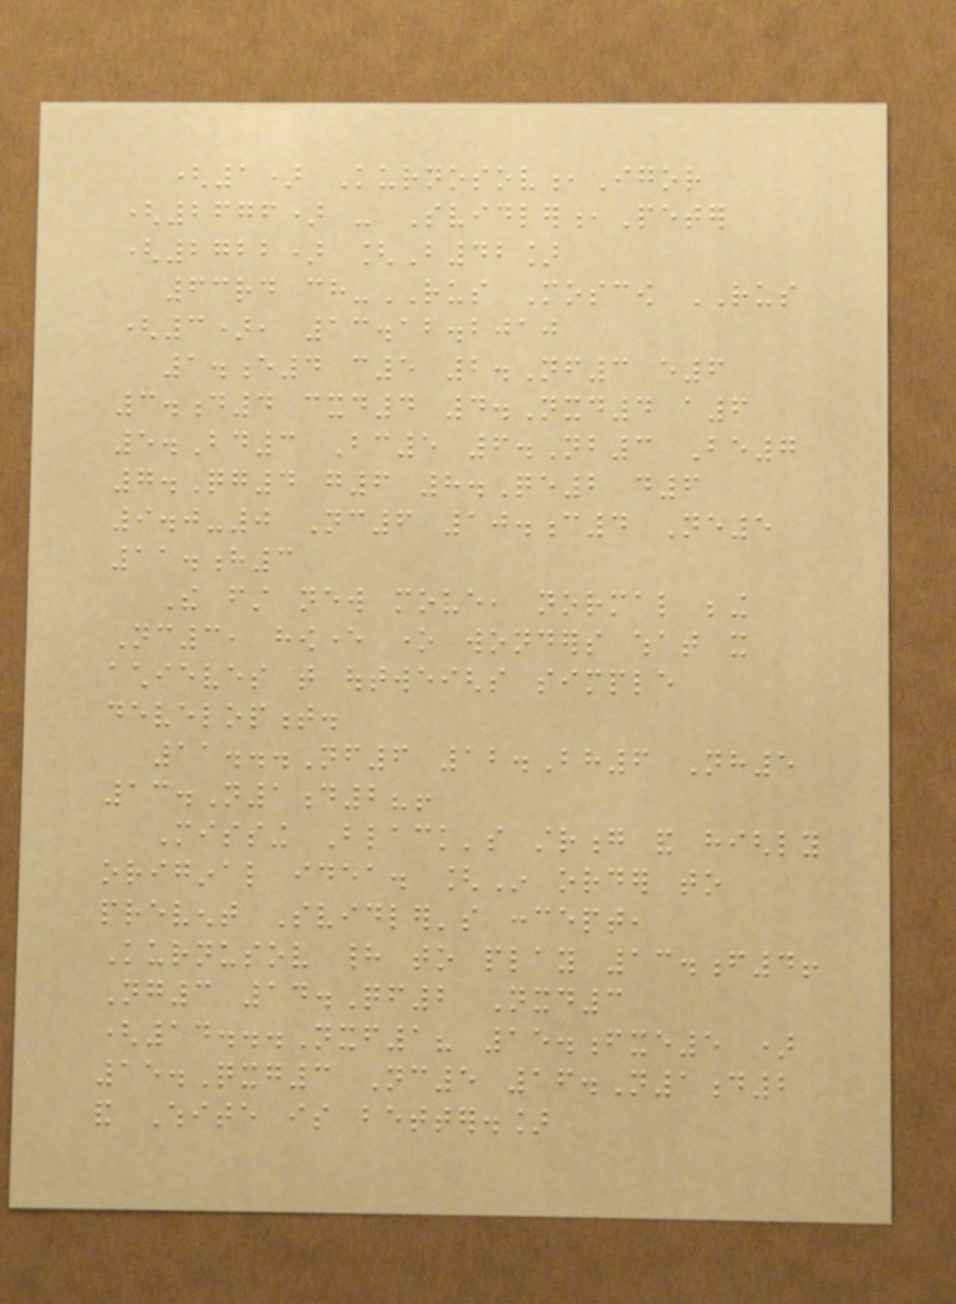(1) Kurnosov,Igor
(2676) - Svidler,Peter
(2722) [B42]
63rd ch-RUS Moscow RUS
(3), 13.12.2010
1.e4 c5 2.Nf3 e6
3.d4 cxd4 4.Nxd4 a6
5.Bd3 Bc5 6.Nb3 Be7
7.Qg4 g6 8.Qe2 d6
9.0-0 Nc6 10.c4 Ne5
11.h3
The first new move, normal being
Nc3, however one wonders what it
achieves that outweighs simple
development.
11...Nf6 12.Bh6 Nh5
13.N1d2?!
Missing Black's strong and highly
original idea. [In order to
prevent Svidler's concept,
Kurnusov had to play 13.f4!
Ng3 14.Qf2 Nxd3
(14...Nxf1? 15.fxe5 )
15.Qxg3 Nc5 16.N1d2
and White is better.]
